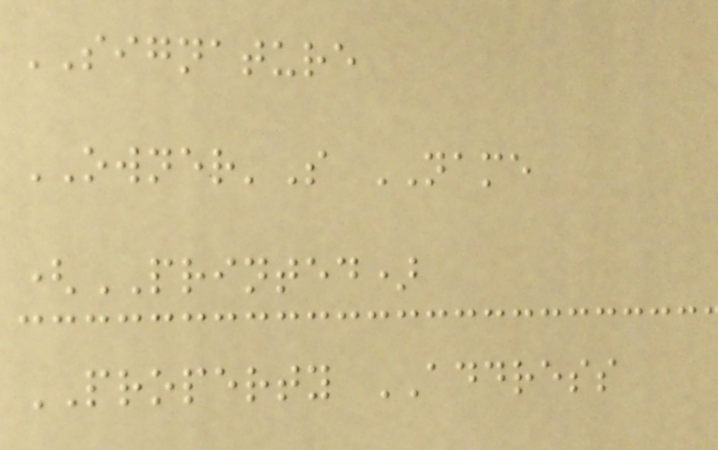SIGNATURE
OWNER'S NAME
(PRINTED)
PROPERTY ADDRESS
